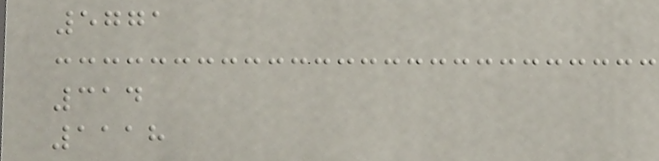5771
314
1118
